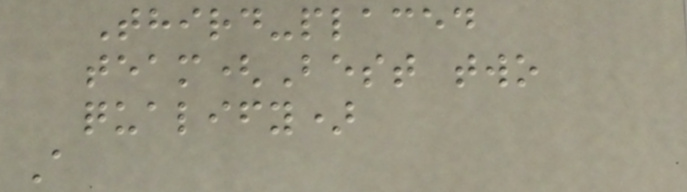Third-placed
team(Best two
qualify)
A
